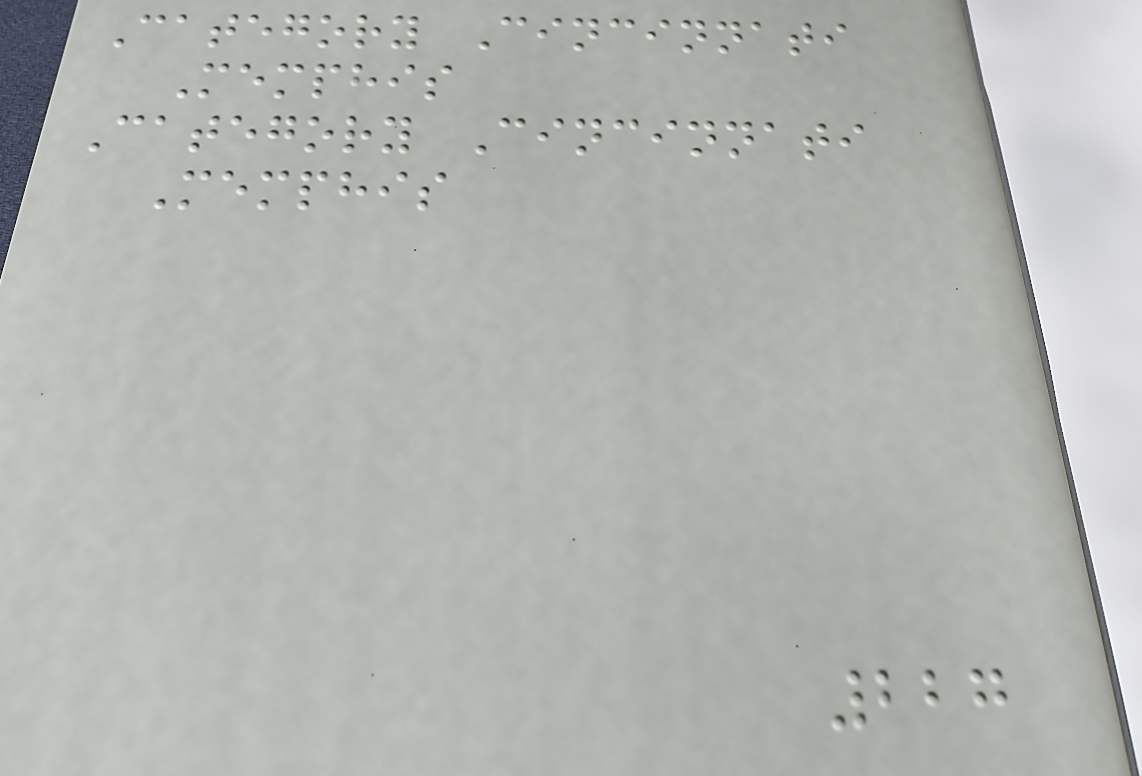Category Cincinnati
Memphis
Category Cincinnati
Memphis
227
